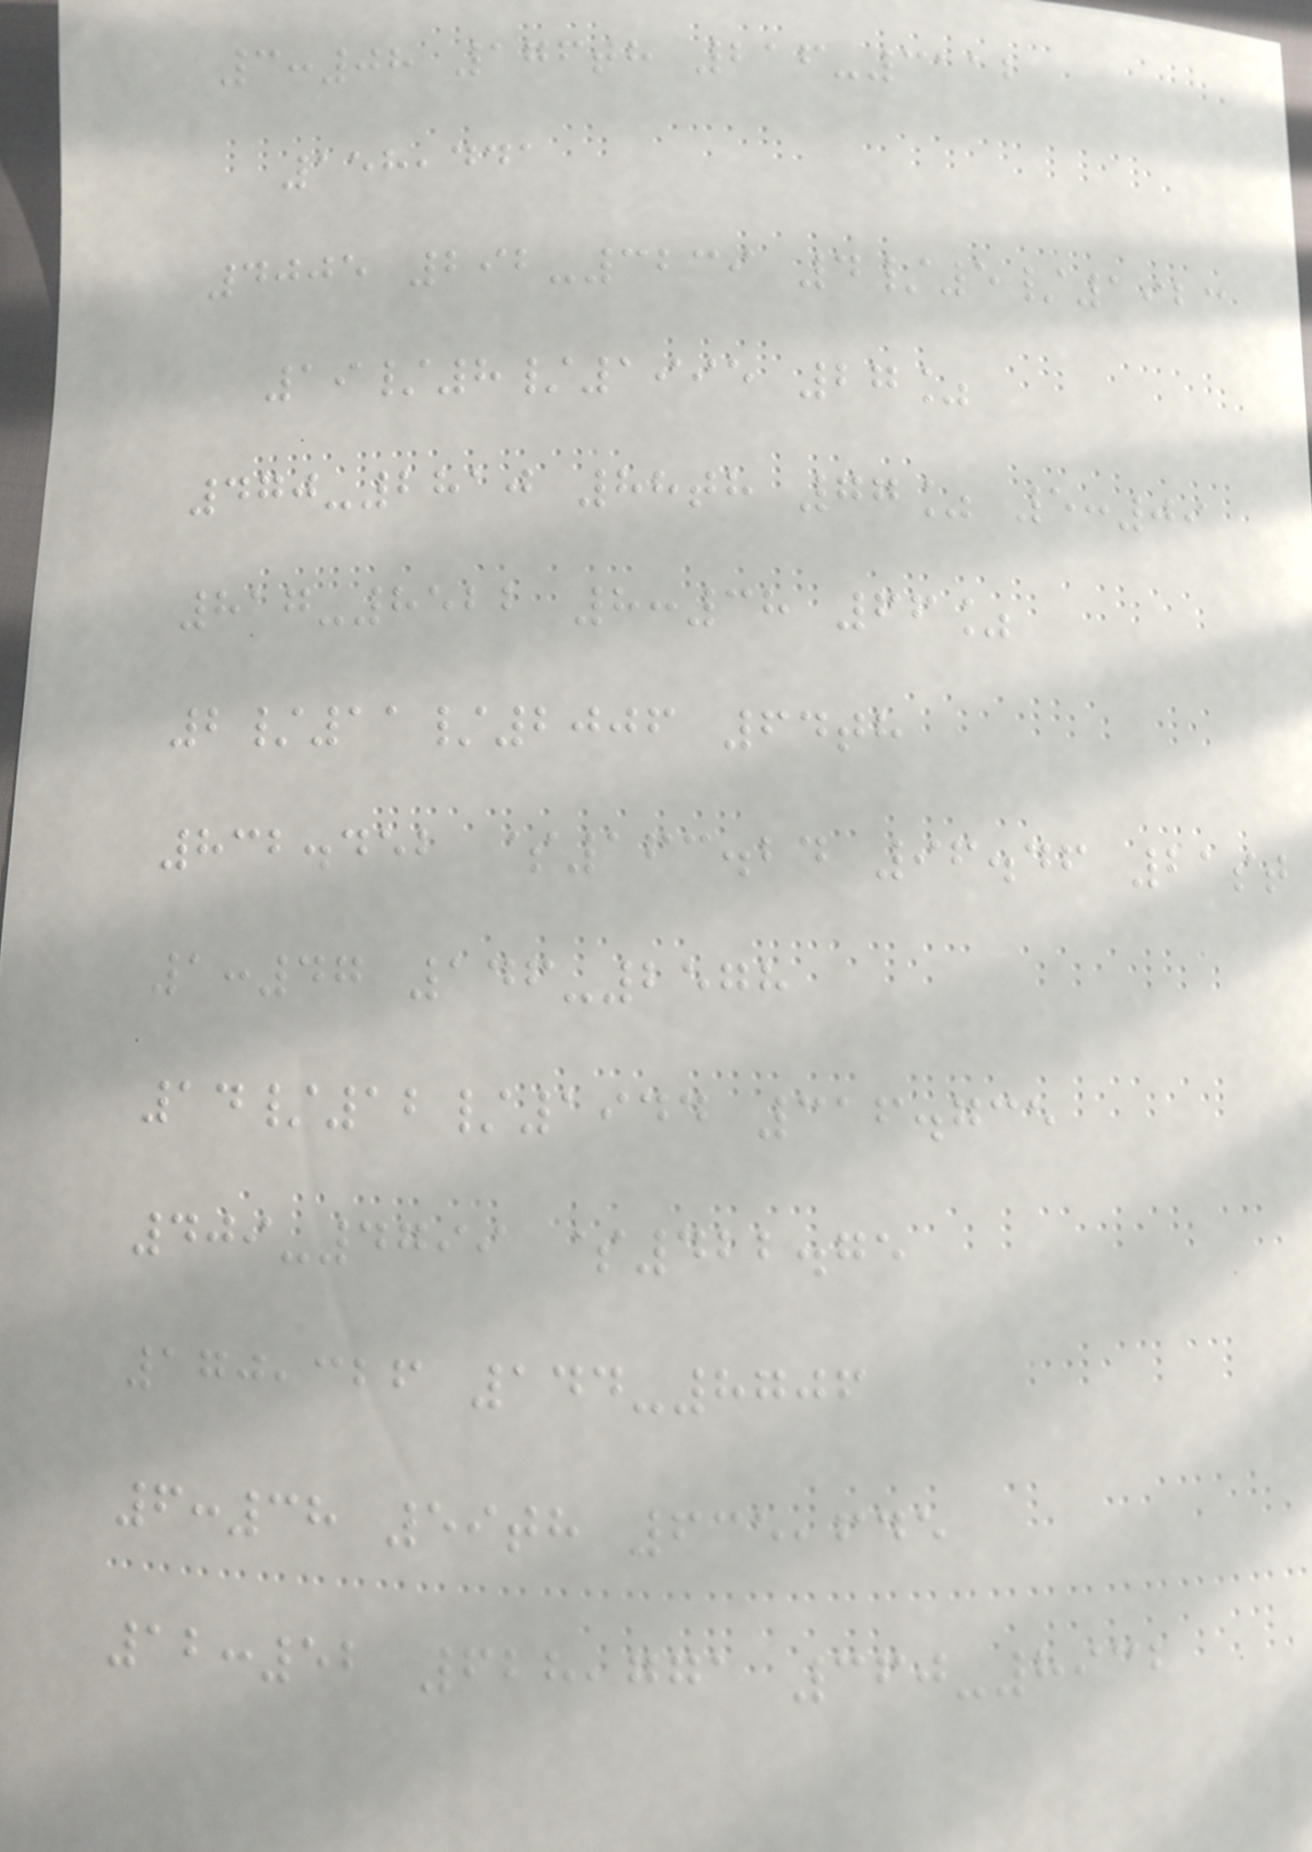3:08 176th 216-3112
158,441
4005 292-3239 4/5/1923
19/8/1995 27%
470-2810 88th 77% 5:09
817-8522 8:38 66%
2/11/2006 64th
832.452 $163.24 96.46 21st
1:47 146-2578
14/12/1944 316.735
409-4799 $422.75
170,326 144-8706
6:38 59th 635,645
12:52 628,771 360-8932
